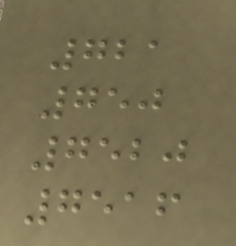721
750
7520
7516
